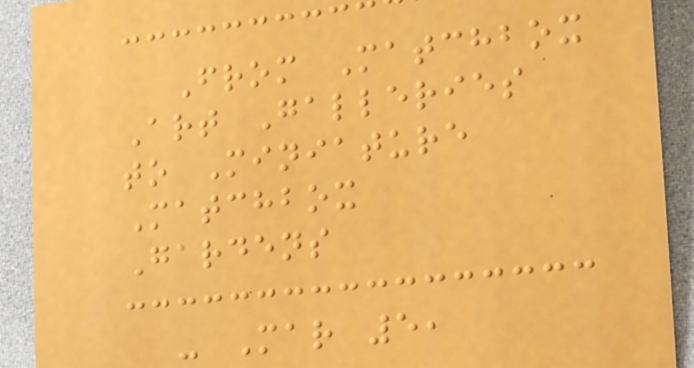From Matchbox
Art Galleries
to Miniature
Matchbox
Gardens
- Mar 5,
